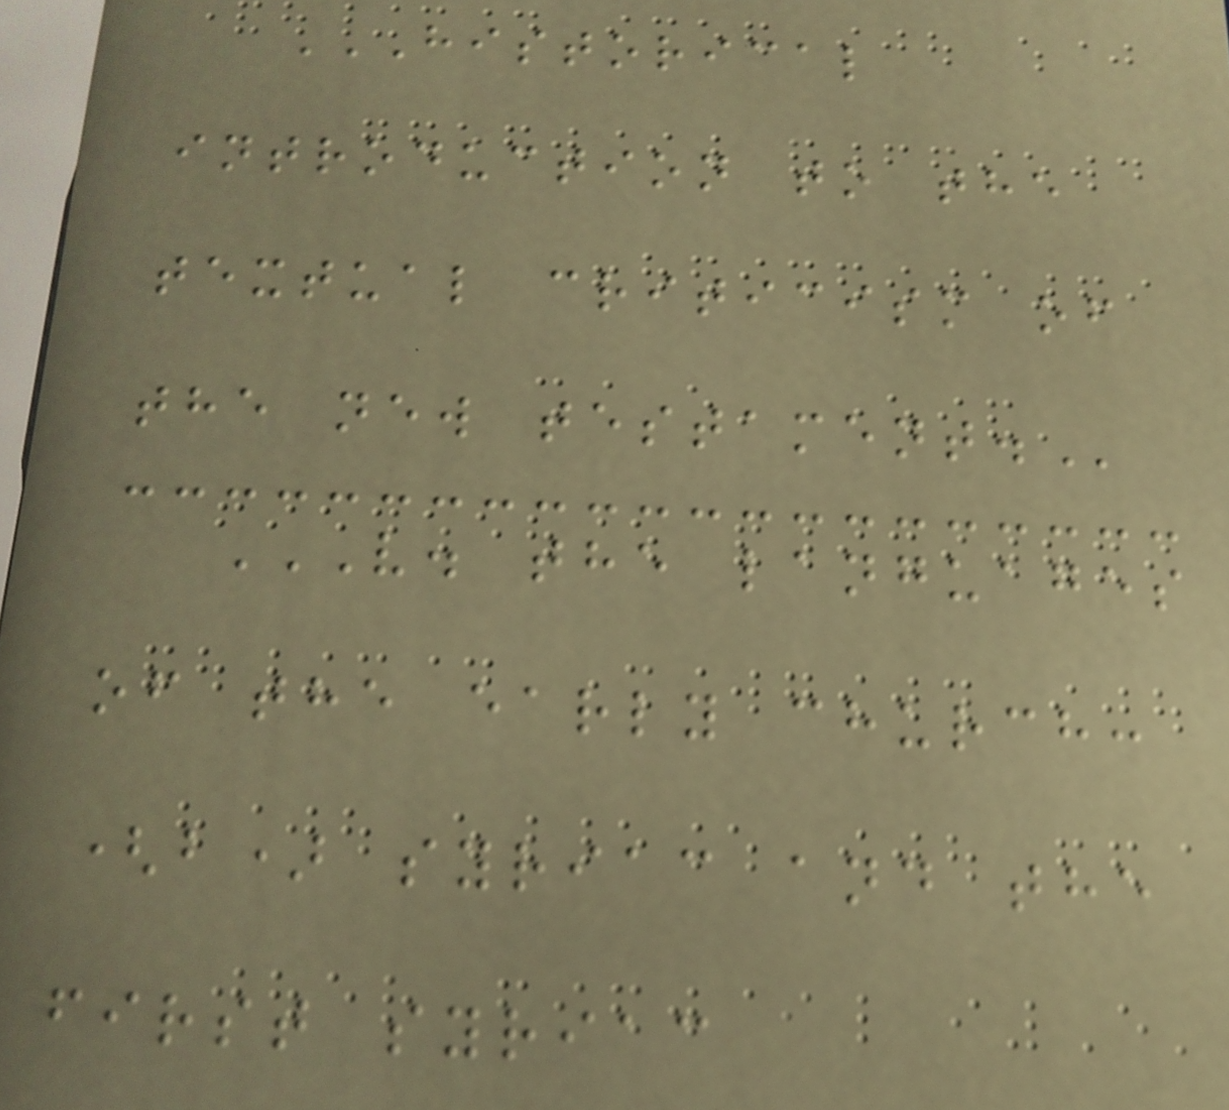HISTORICAL
INTRODUCTION TO THE
TEXTUAL CRITICISM OF
THE NEW TESTAMENT.
V. THE LANGUAGES
OF THE EARLY CHURCH:
(B) SYRIAC AND THE
FIRST SYRIAC
